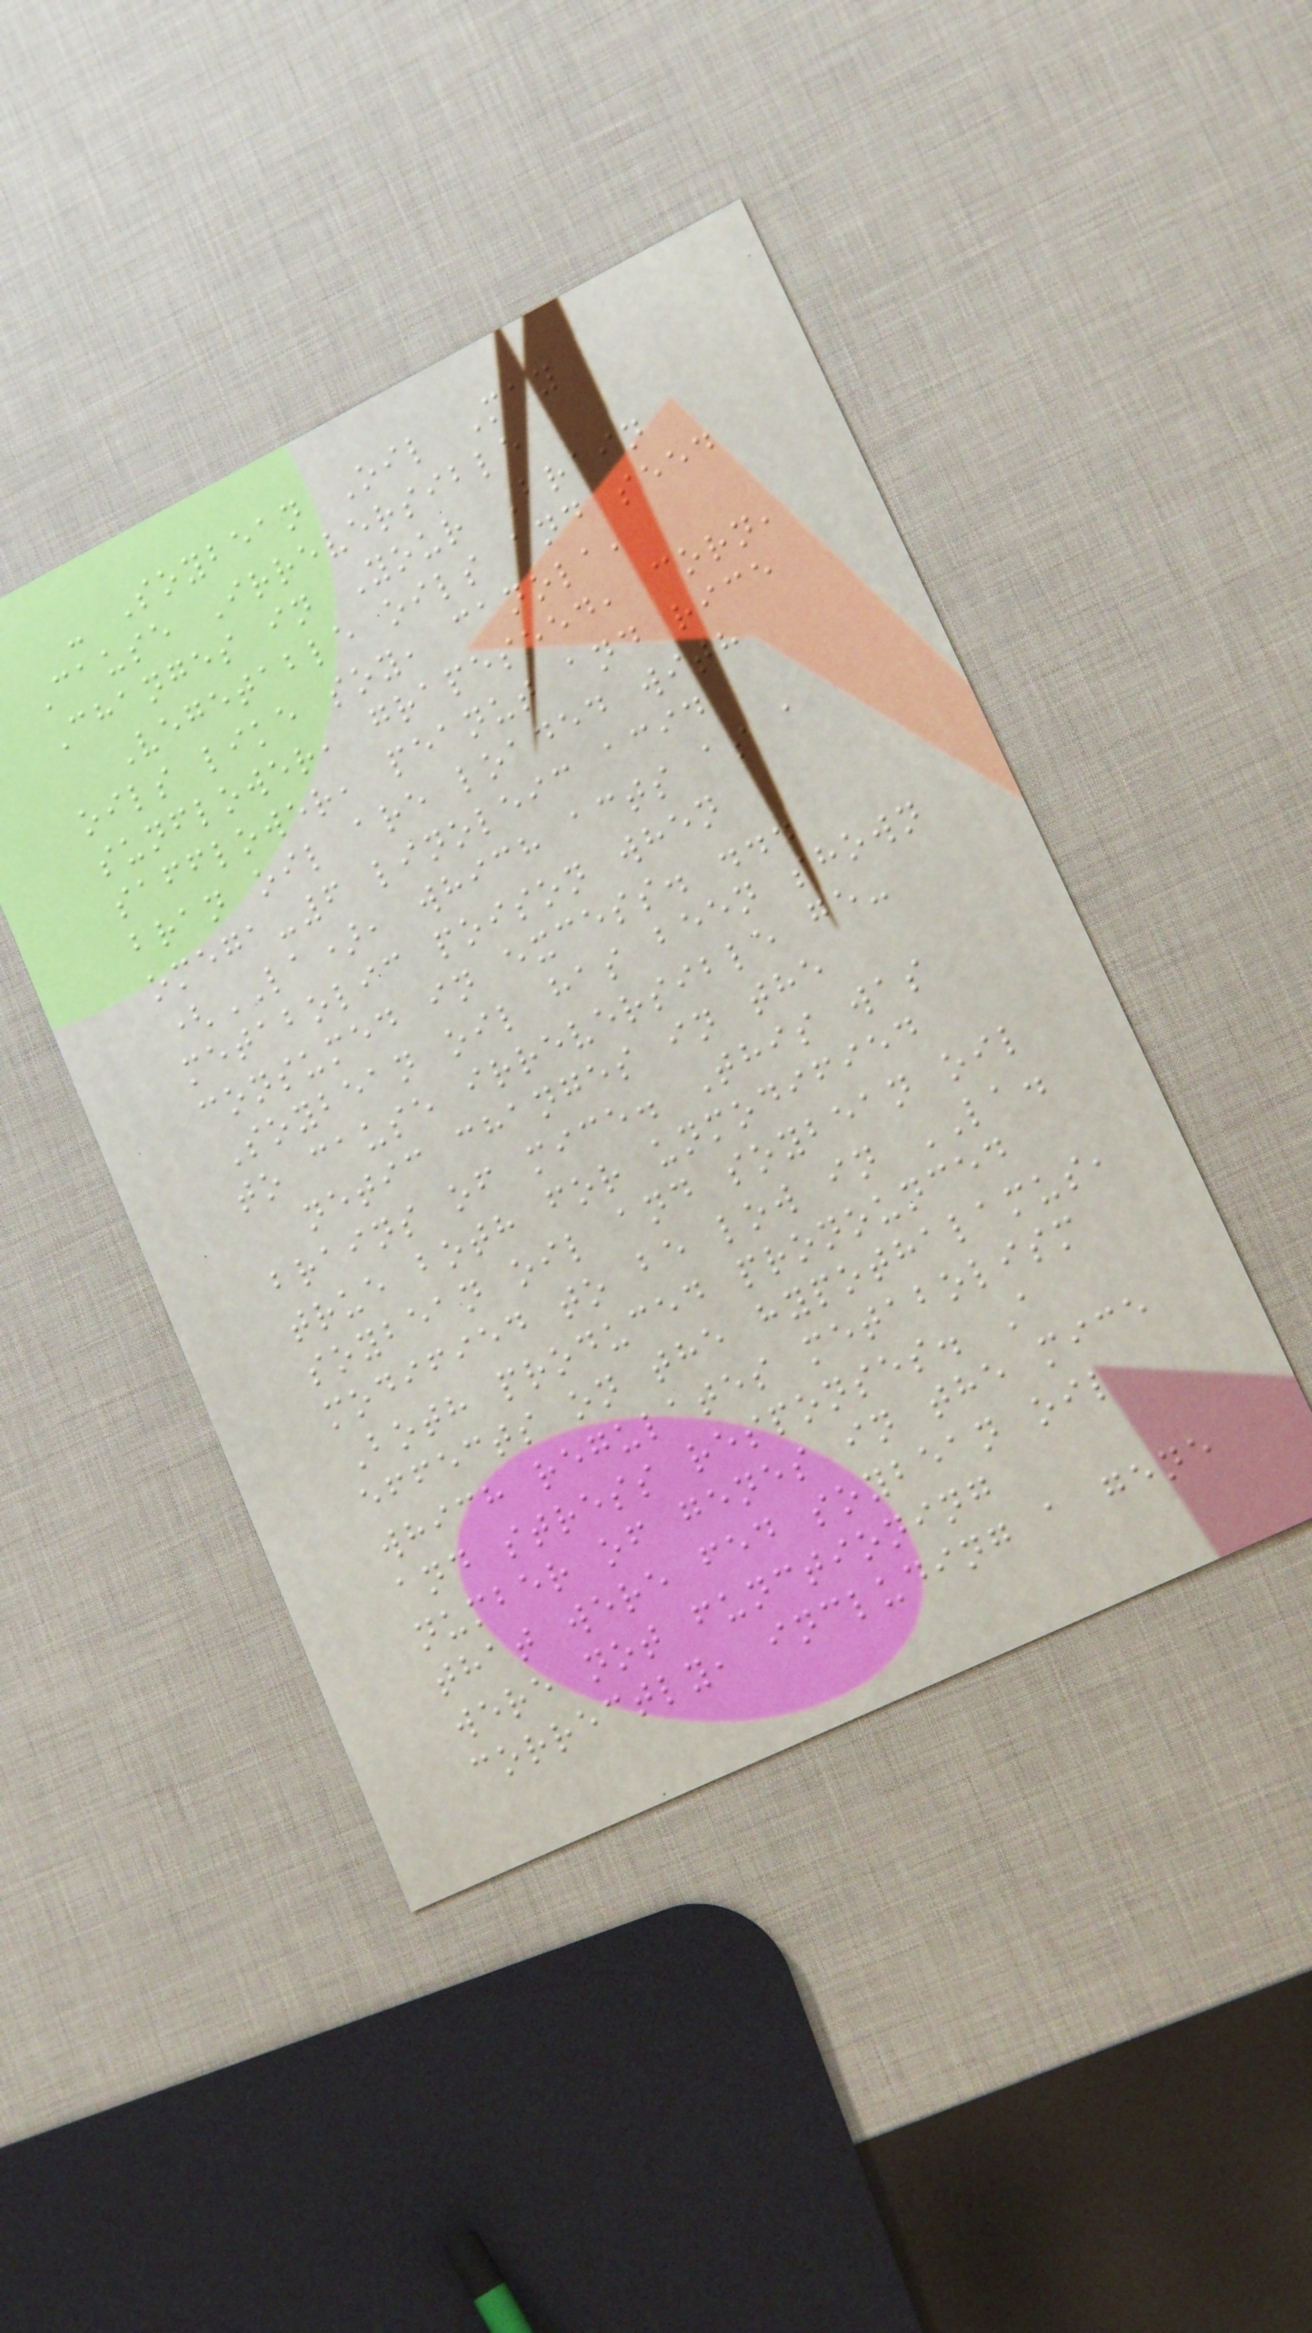- Soybean Oil May
Cause Irreversible
Changes in Your Brain
Vegetable oils and seed
oils like soy, canola,
sunflower, grapeseed, corn,
safflower, peanut and rice
bran oil are loaded with
omega-6 linoleic acid
(LA), which acts as a
metabolic poison when
consumed in excess. ...
Soybean oil has been shown
to cause irreversible ge-
netic changes in the
brains of mice. This was
true both for unmodified
soybean oil and soybean oil
modified to be low in LA.
Both produced pronounced
effects on the hypothalamus,
which regulates metabolism
and stress responses. A
number of genes in the mice
that were fed soybean oil
were not functioning
correctly, including a gene
